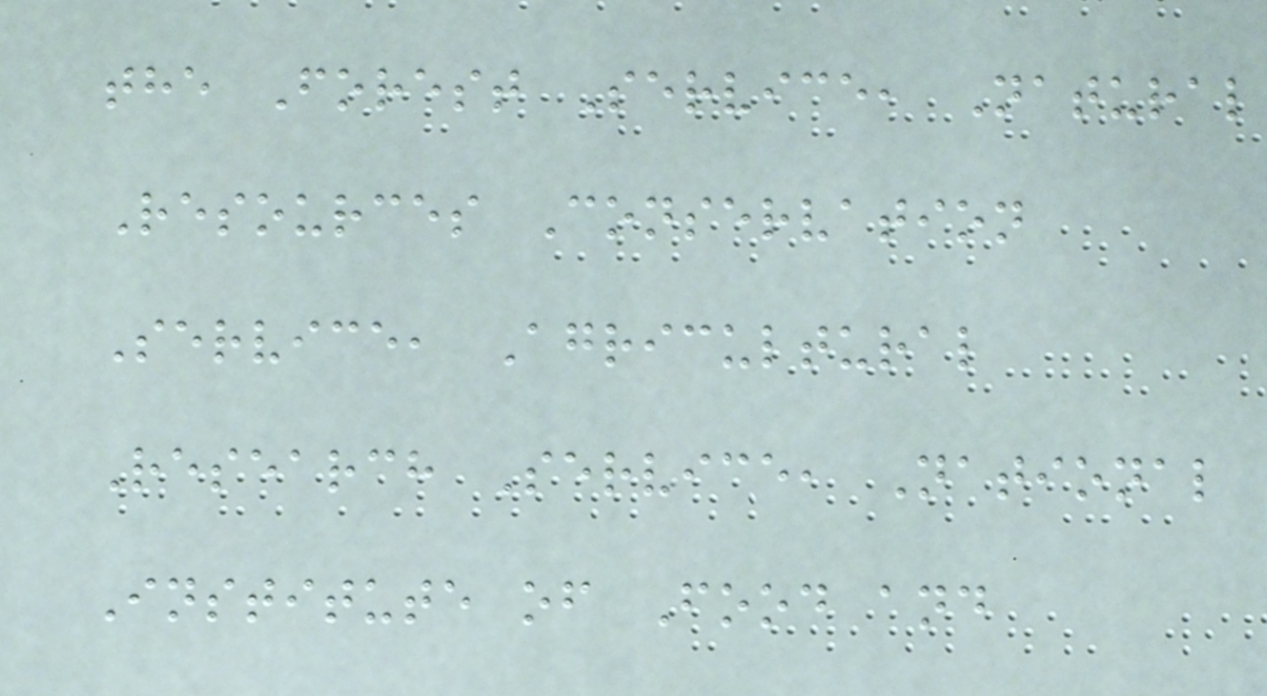the Forest Service, Natural
Resources Conservation
Service, Agricultural
Research Service, National
Institute of Food and
